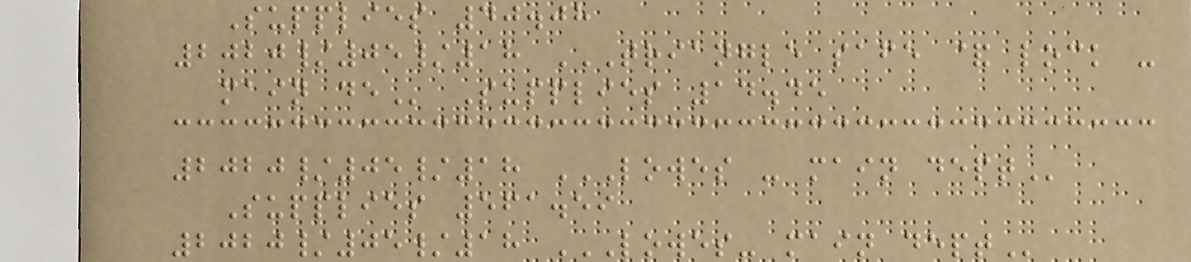Supplies 40.08
2020/05/18 TRIANGLE SAFE & LOCK -
MAIN DE Supplies 14.45
2020/05/18 LOWES - MAIN DEPT
Supplies 561.59
2020/05/18 LOWES- MAIN DEPT
